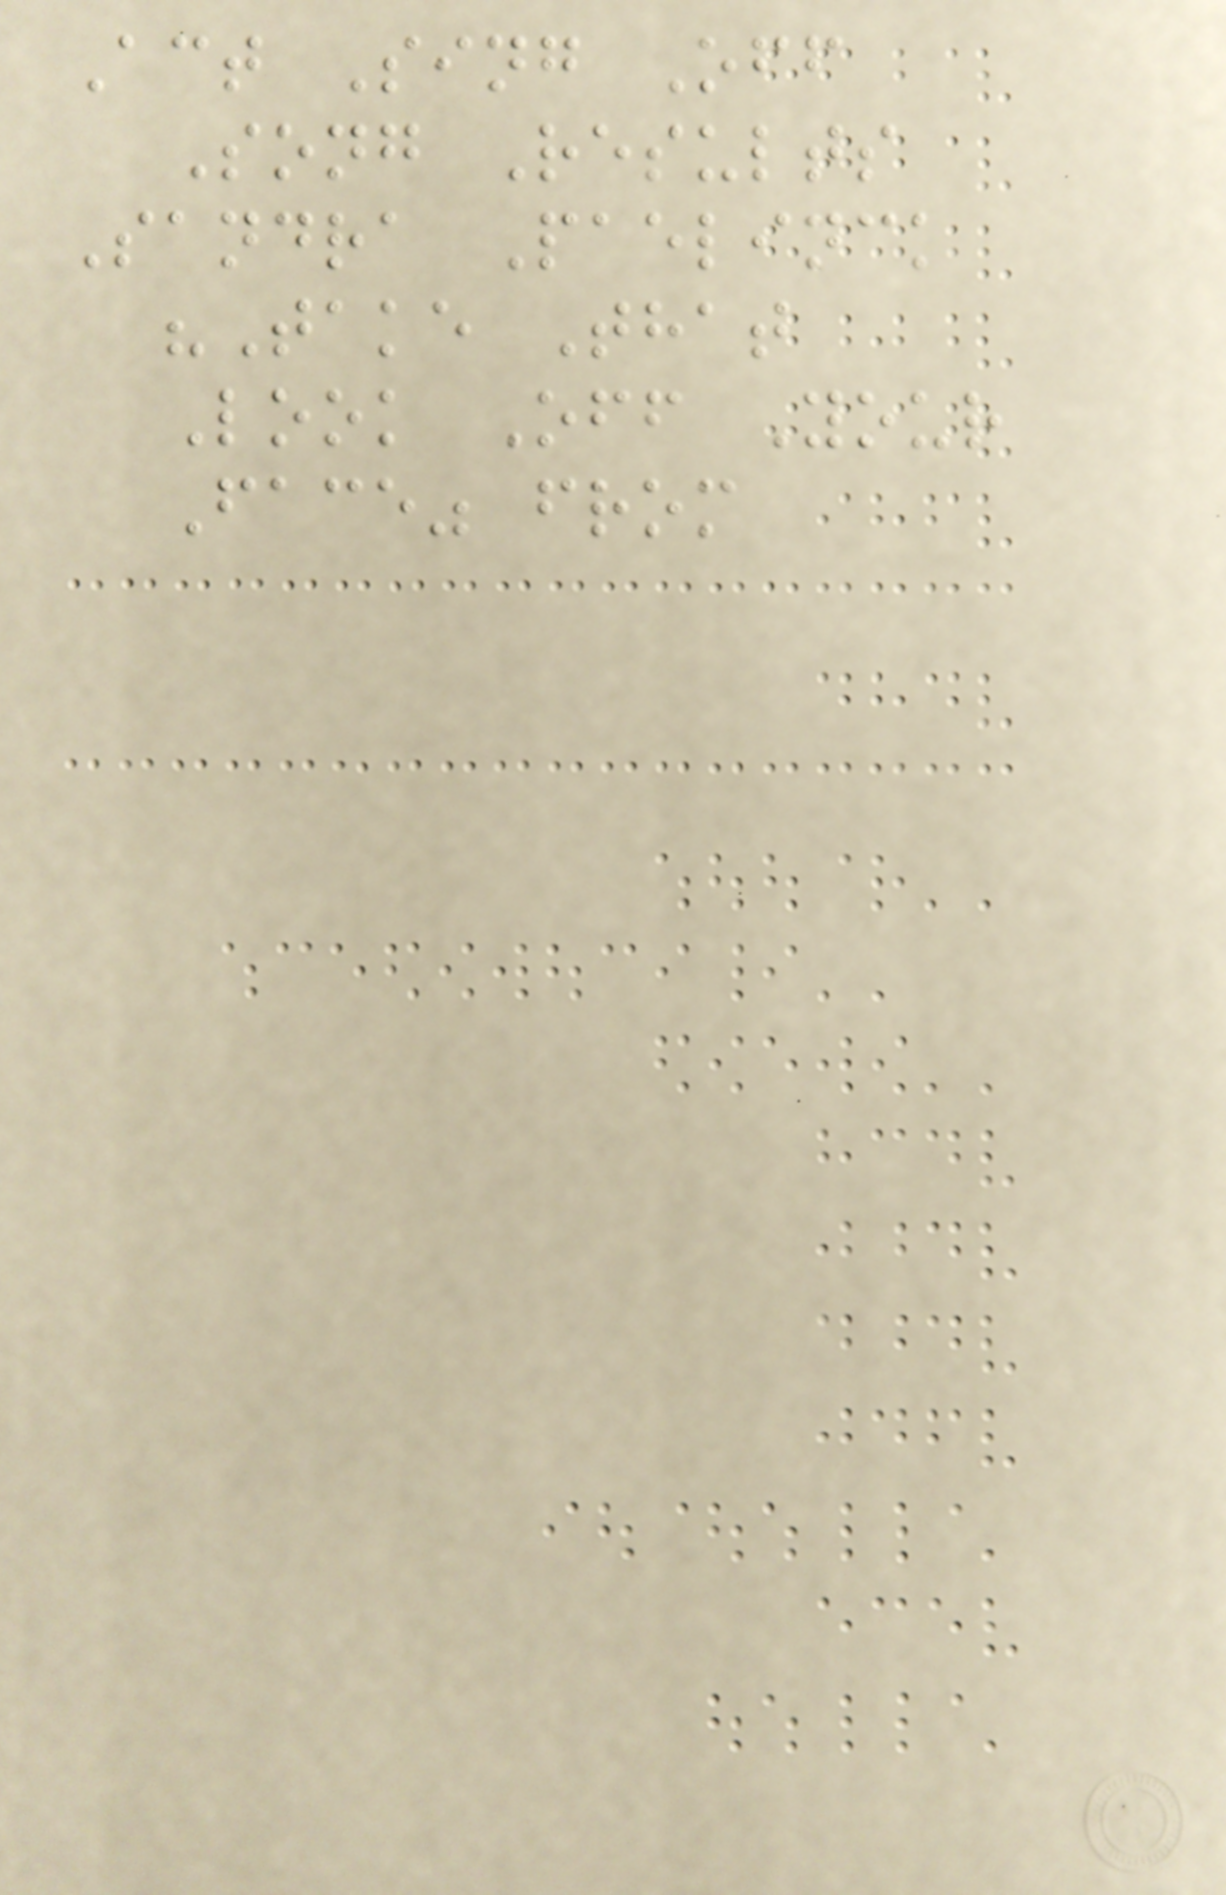Act Sing Off
Song Results
Sandra Paelinck
"Take That
Look Off Your
Face" from
